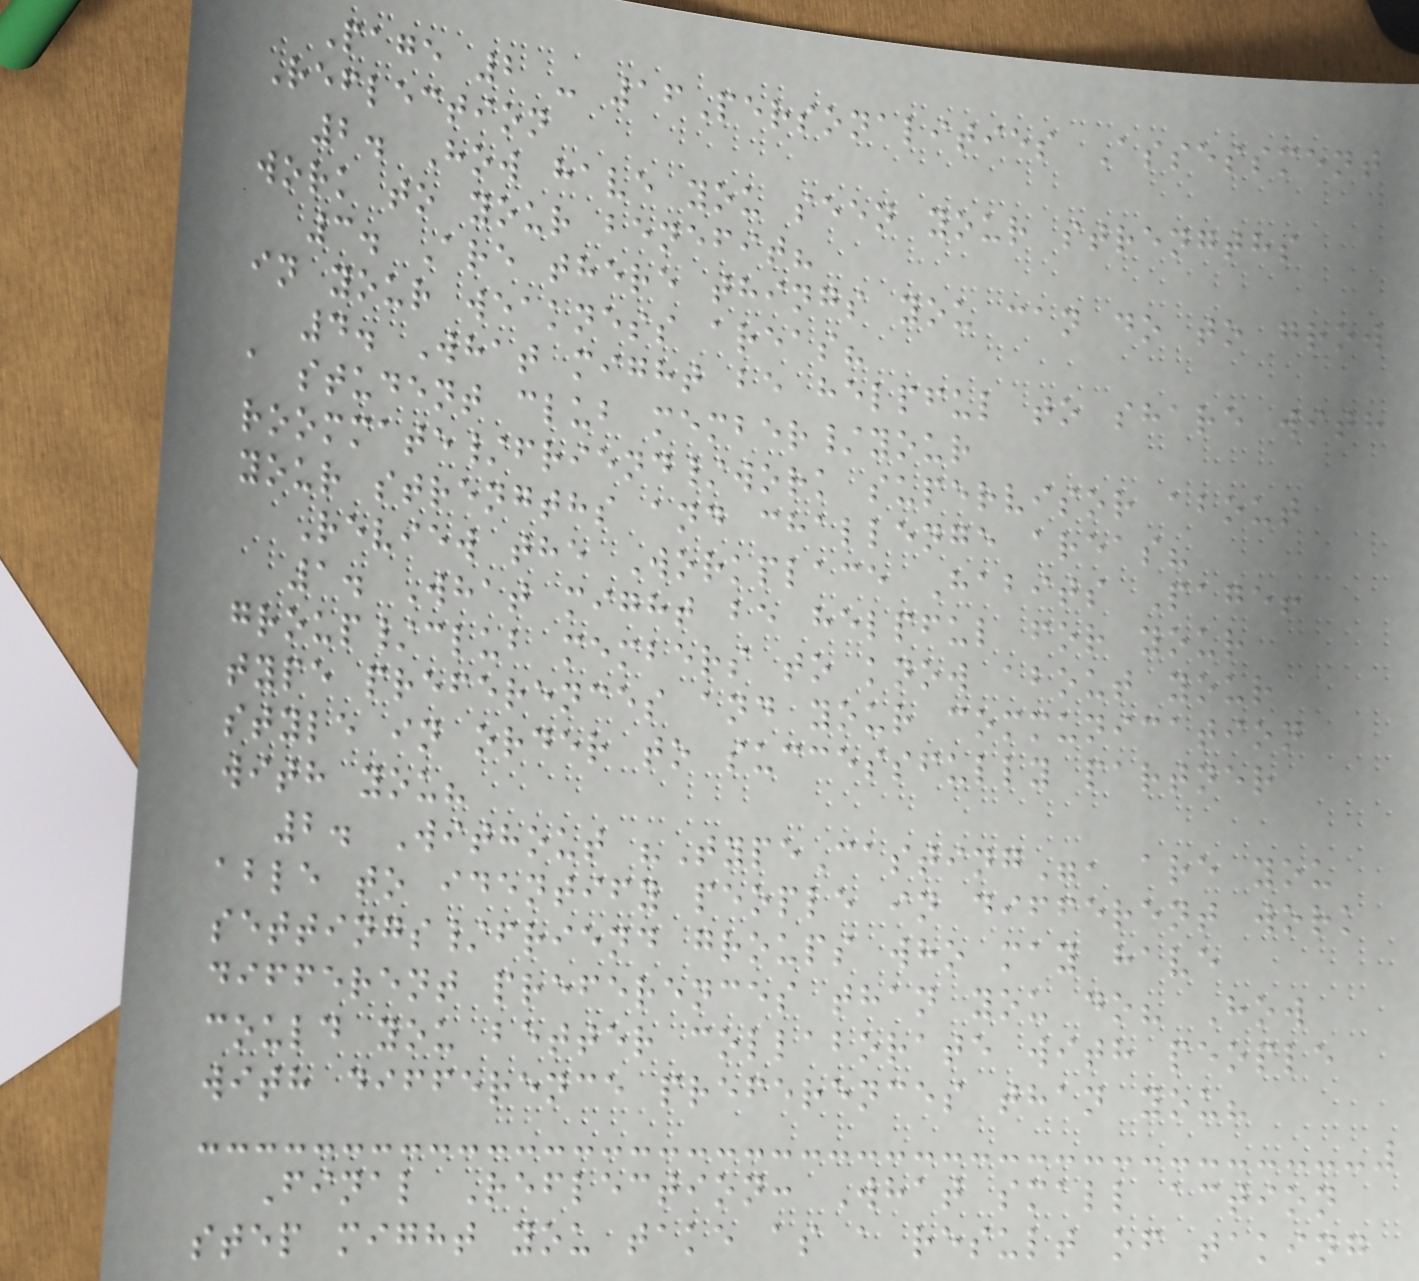Page 2 - 16Personalities Assessment
Reflection
2. How have you seen your strengths
work to your benefit?
3. Are there things you can do to grow
in your weakness areas?
4. What might be helpful to share with
a student club member/your
roommate/friend/work supervisor about
your strengths and challenge areas?
Review the Workplace Habits Page!
1. What might be helpful for your
group/club members to know about your
type preferences and your communication
style in order to successfully partner
with you?
2. Without "TypeCasting", are you
able to identify people in different work
settings/friend groups who may have
different preferences than you do? How
could you better collaborate with people
with difference preferences than you?
Final Reflection: What small action
step might you take as a result of taking
